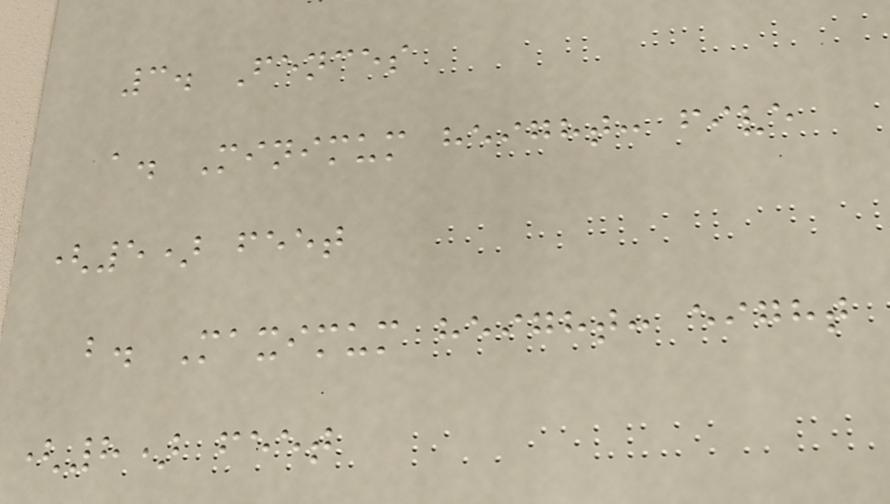3. Fences
a. Minimum height: five
(5) feet
b. Maximum height: eight
(8) feet
